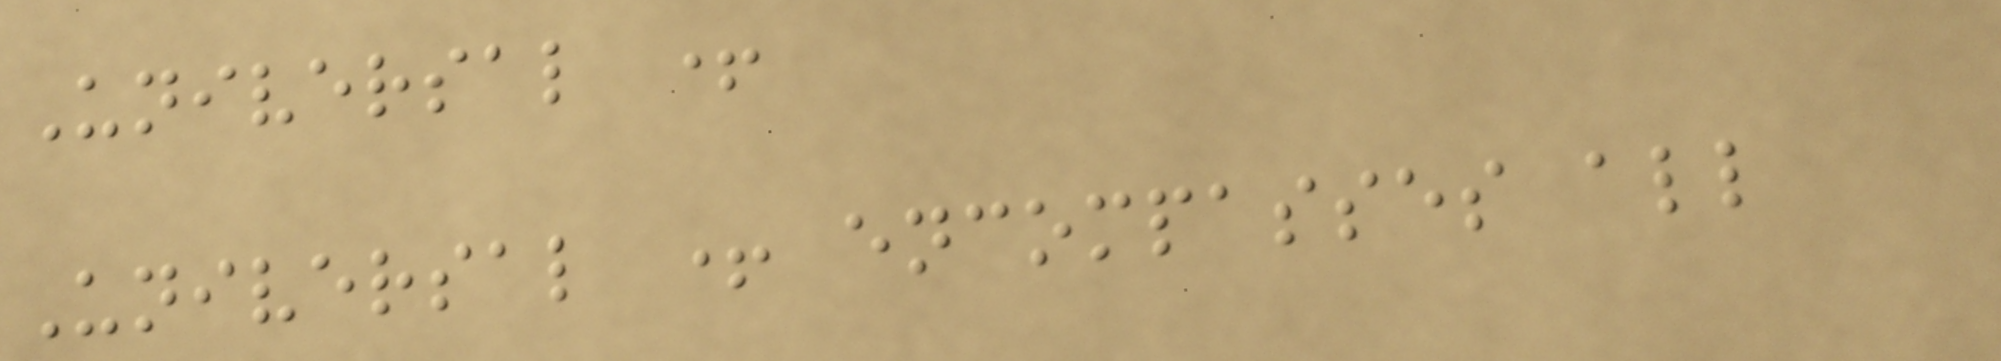Universal +
Universal + encompasses all
